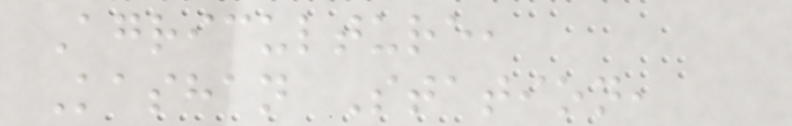Agriculture,
Kashan Station,
